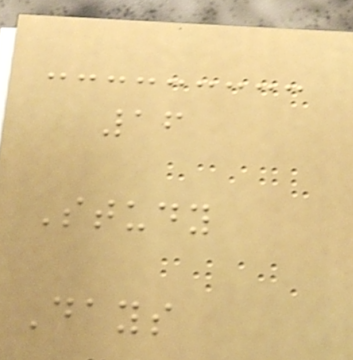16
Study
Days
